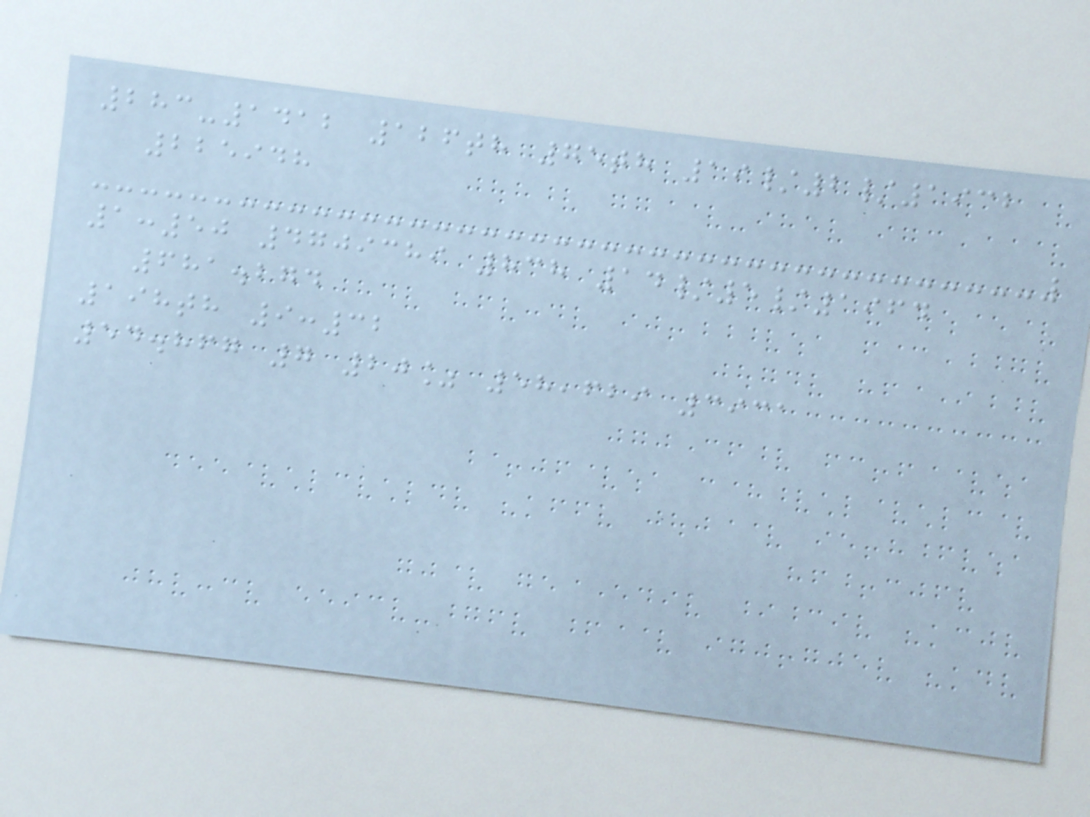283-1412 126th 75th 19/2/1932
225948
1:50 4709389 838 14/5/1964
681.274
198th 9:32
54.867 7 20% 58,629 3931
